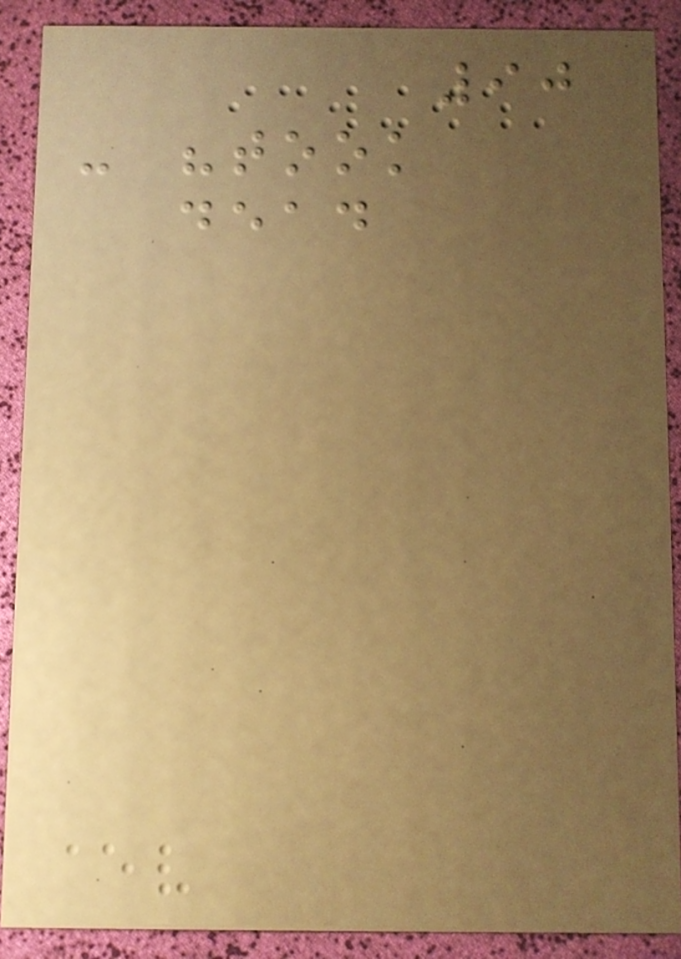90
- "took
dead
